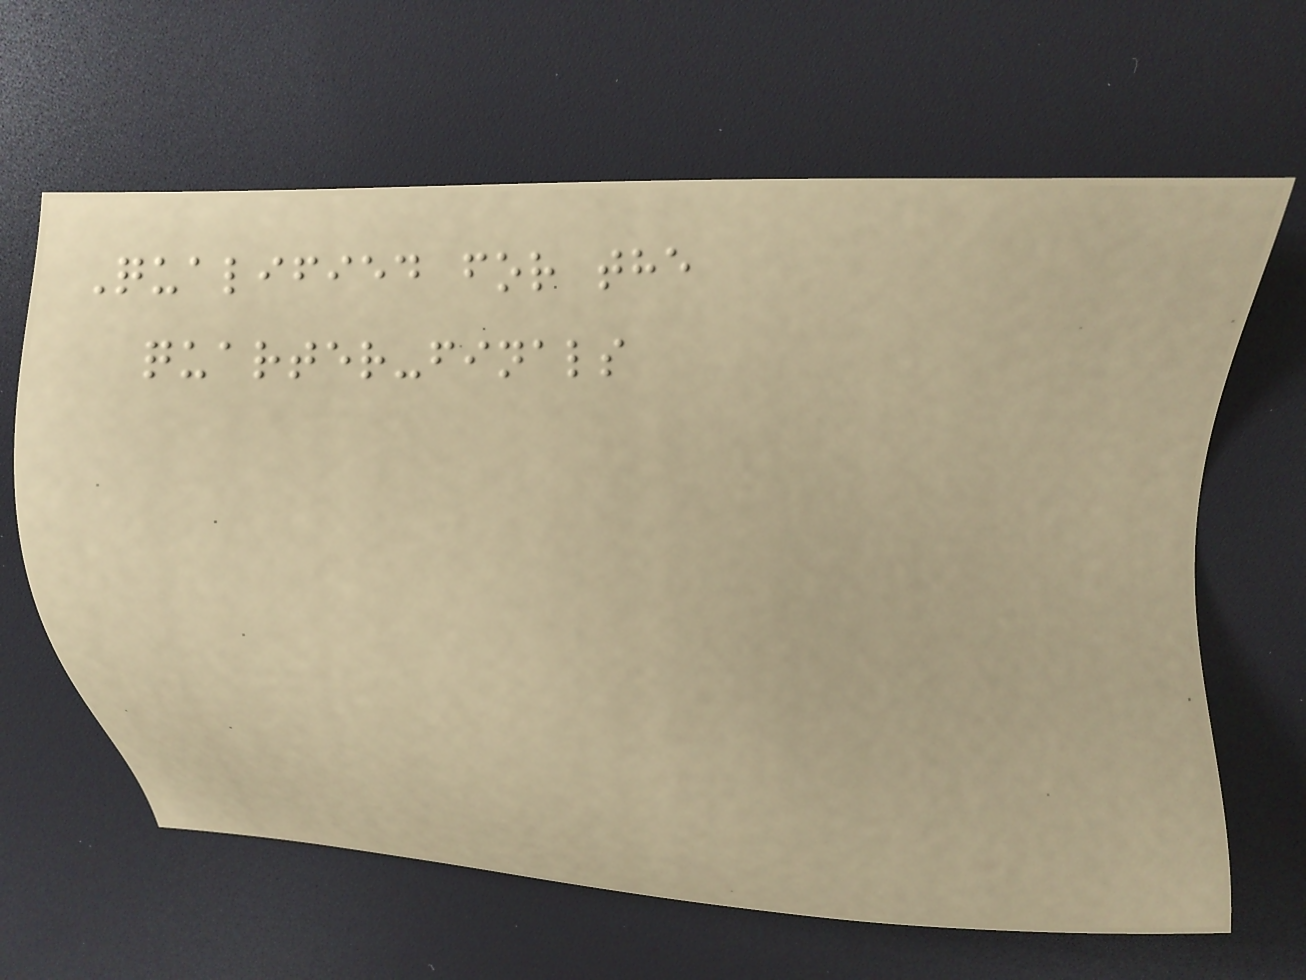Qualified for the
quarter-finals
